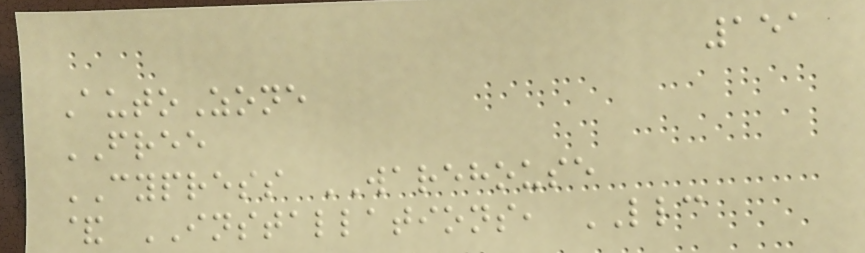151
AutoZone
FREE
CYPRESS WAREHOUSE
& INSTALLATIONS, LLC
